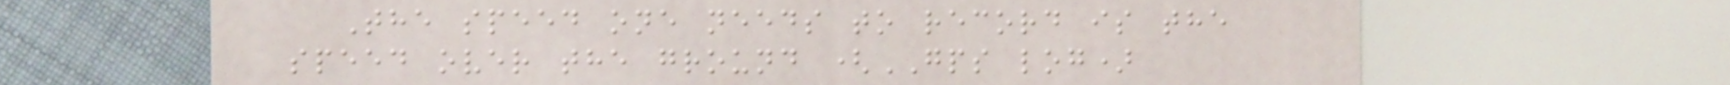The speed one needs to record is the
speed over the ground (GPS log)
